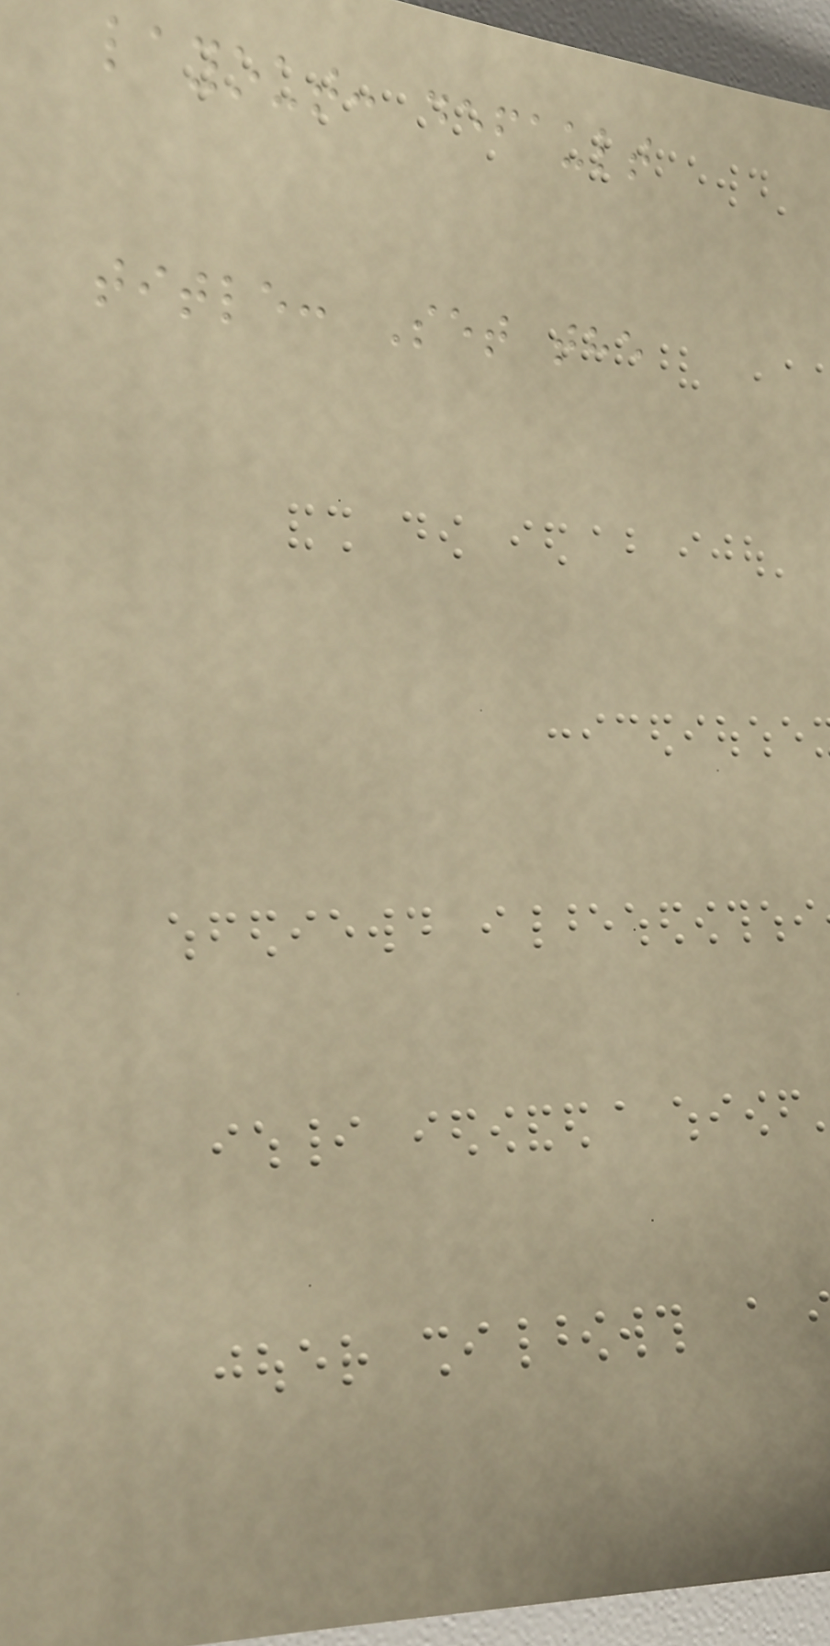layout: default
title: Set the
